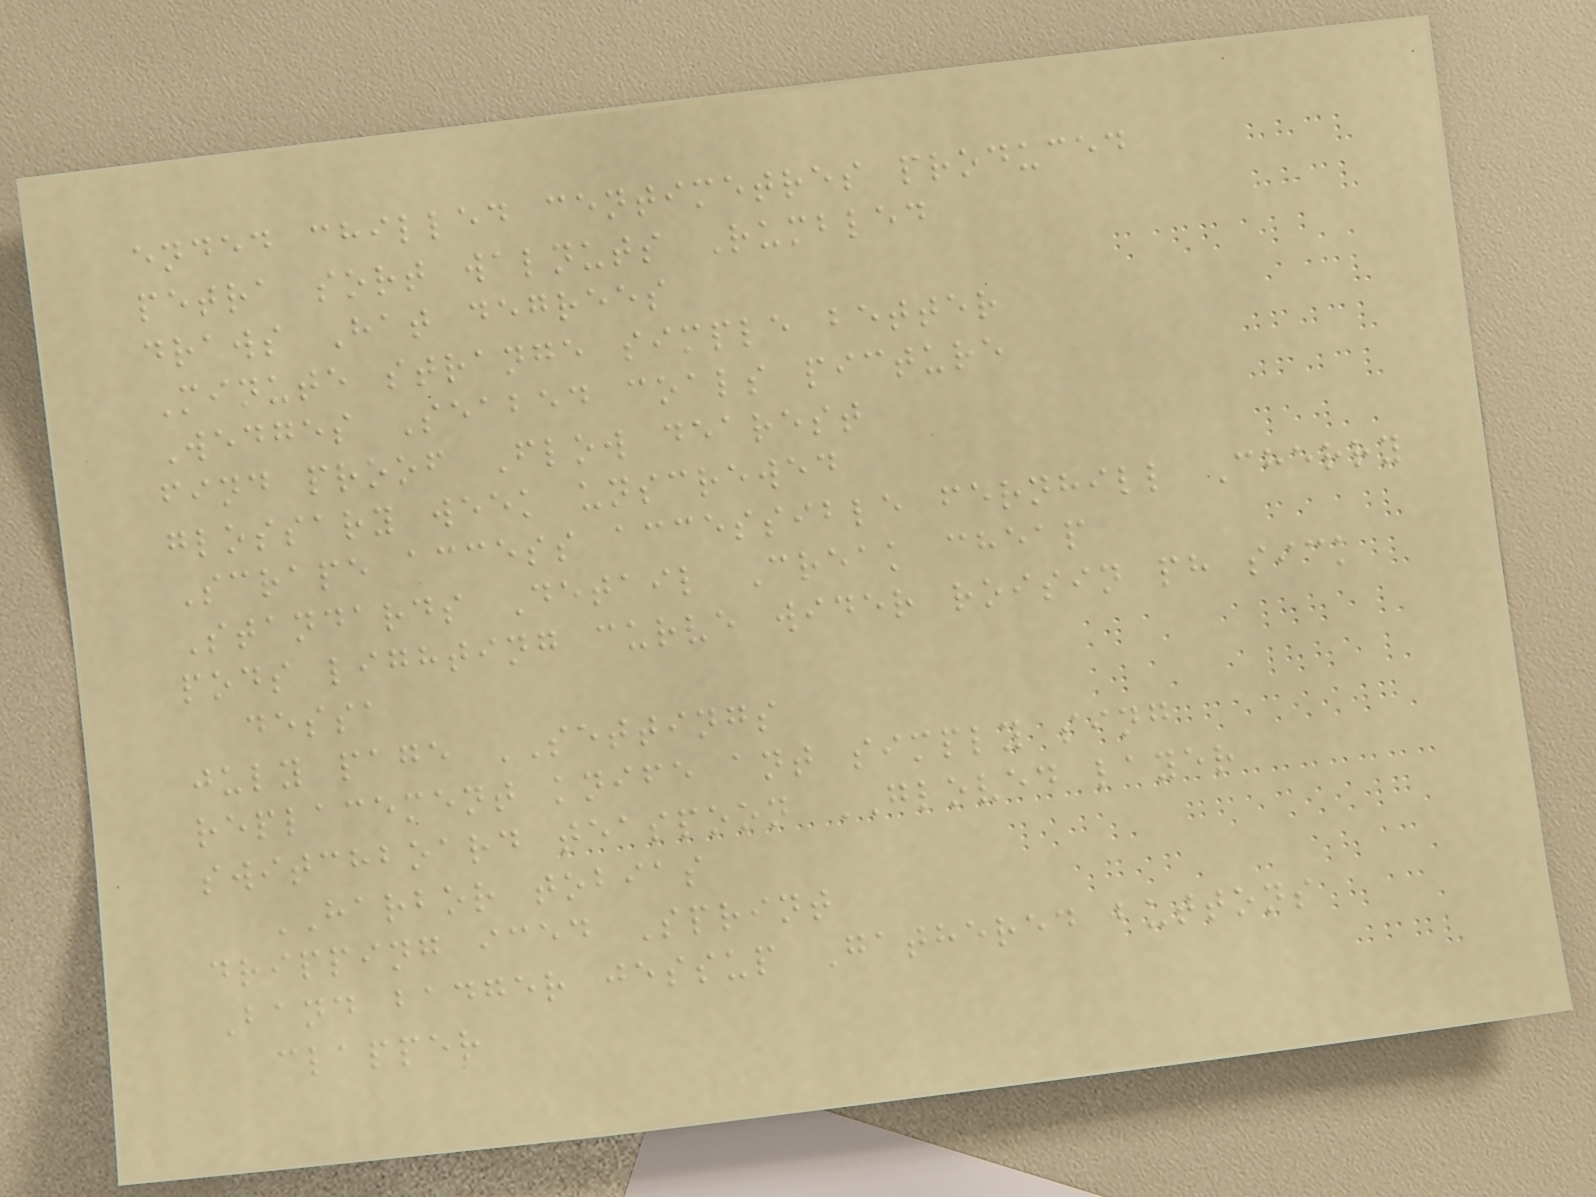ended chilled centimetres produced
petra sort walnuts Rumbled
draws Hat degrees
Minute strange simple better
Wedges Seabed coals picture
find proof Flow dearest
glossary week unscrewed
Scrape access accessible fernhill Cherry
Standards Detail Creak cheap
pods lighting curve wider roisin ph sick
dessa
july page SETTINGS
replacement knife ant simply sing
switchboard teaspoon GLOVED layer
HARBOR tobias
dripping iced Sprint
Band badger jessup Gathered buttons
clapper
